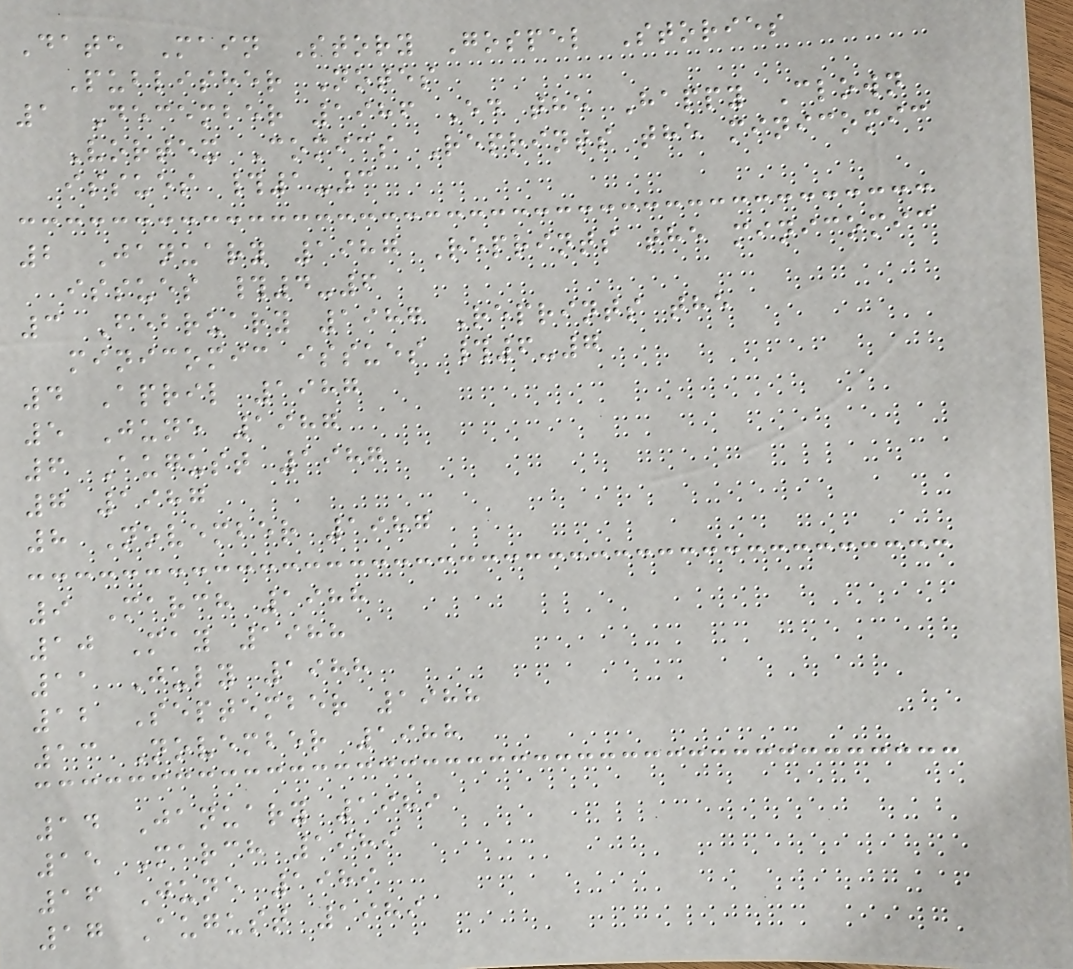Date Main Story Gospel Stories
Publisher Notes
1 December 1986 Ed the Happy Clown
Vortex Comics Reprints the minicomic
issues #1-3
2 January 1987 Reprints the minicomic
issues #4-6
3 February 1987 Reprints the
minicomic issues #6-7
4 April 1987
5 June 1987
6 August 1987
7 1987
8 November 1987
9 March 1988
10 May 1988
11 July 1988
12 September 1988
13 November 1988
14 January 1989
15 March 1989
16 June 1989
17 August 1989
